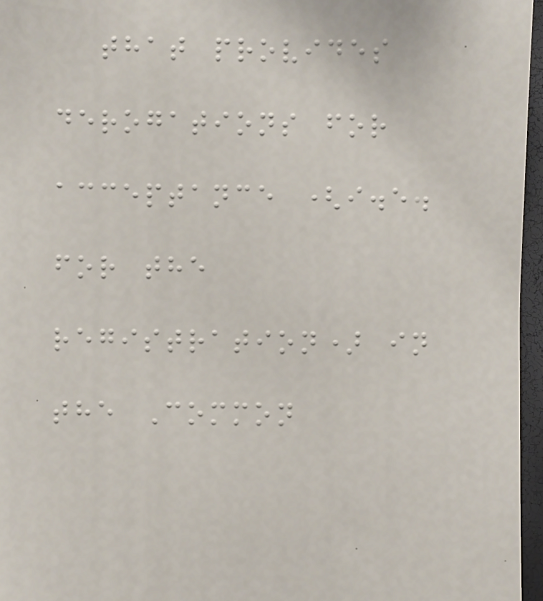that provides
derogations for
acceptance (i.e.
for the
registration) in
the Common
